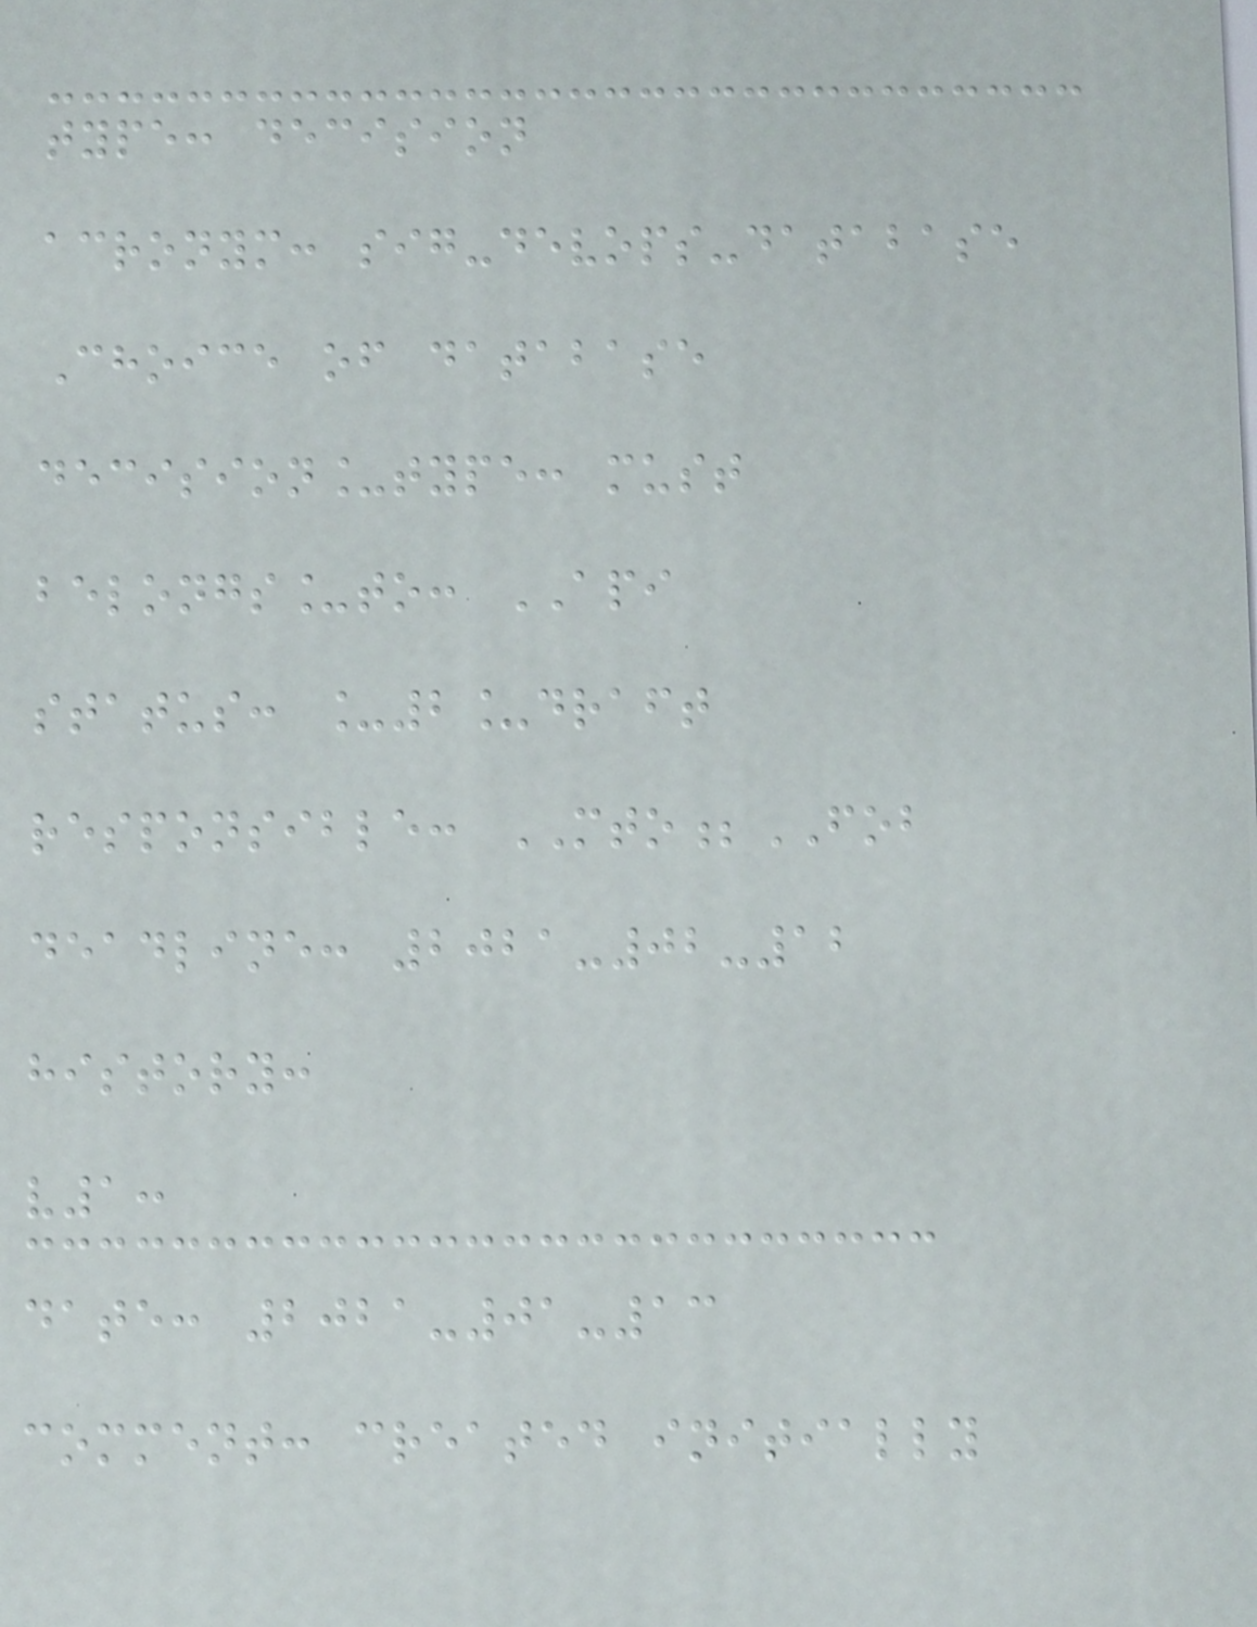type: decision
acronym: sig-devops-database
Choice of database
decision_type: must
belongs_to: API
status: _2_draft
responsible: MTO;FOB
deadline: 2021-02-12
history:
v1:
date: 2021-01-13
comment: created initially
